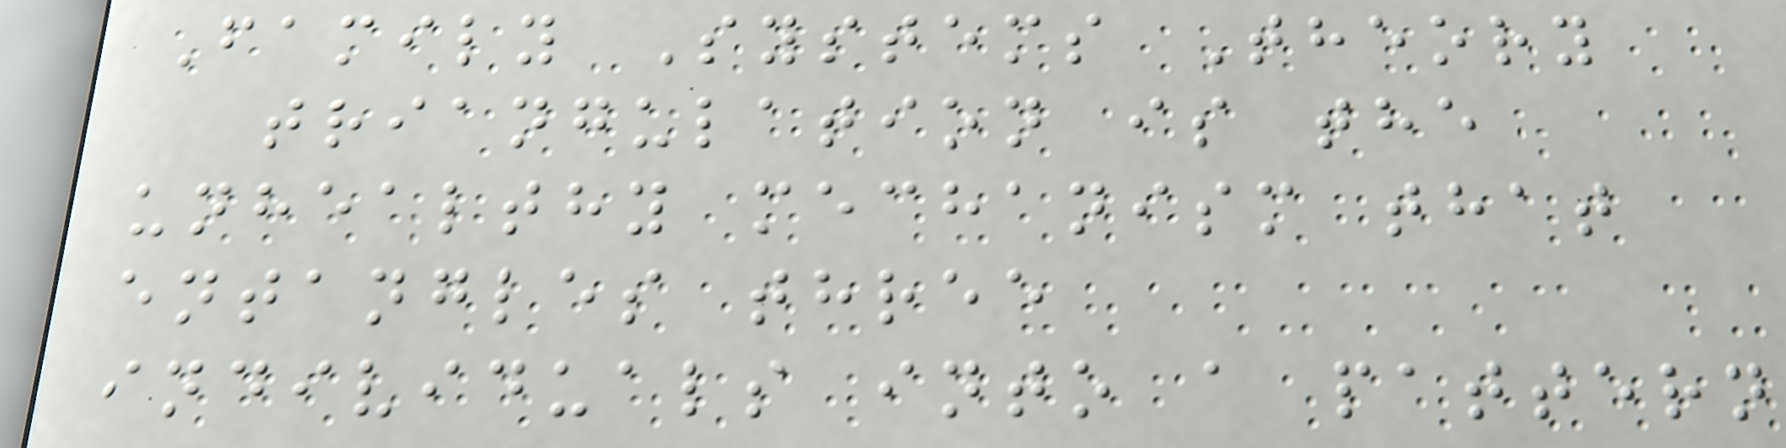Family Systems Theory
triangulation is the
unhealthy mechanism that
entangles three
individuals into a pattern
